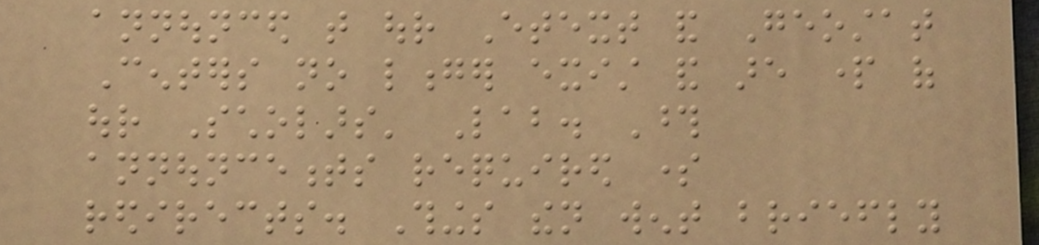announced that our Etext and Geostat
Centers no longer exist and are part of
our Scholars' Lab. Those
announcements required some
redirects. Things then went briefly
